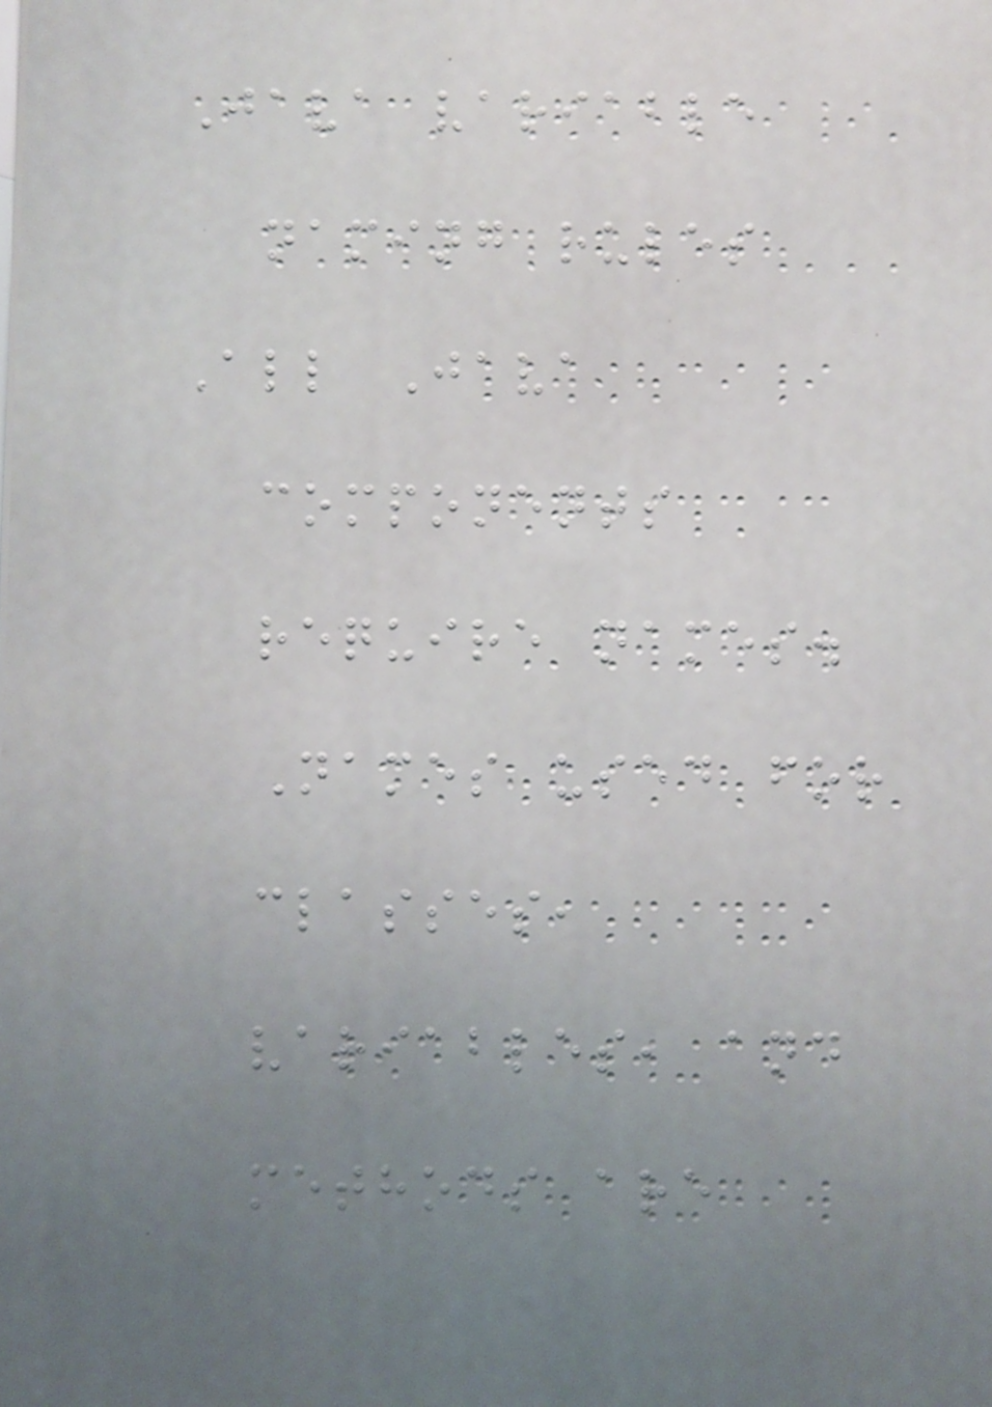Java variable
naming rules
All Java
components
require names.
Names used for
classes,
variables, and
methods are
